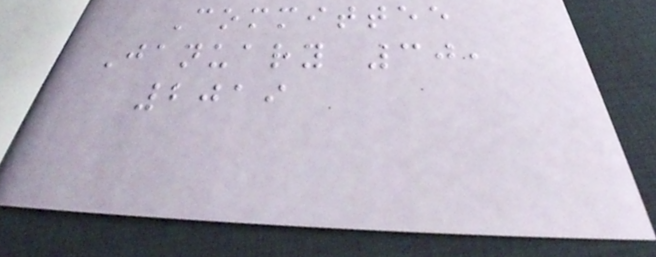Committee
January 30,
2019
